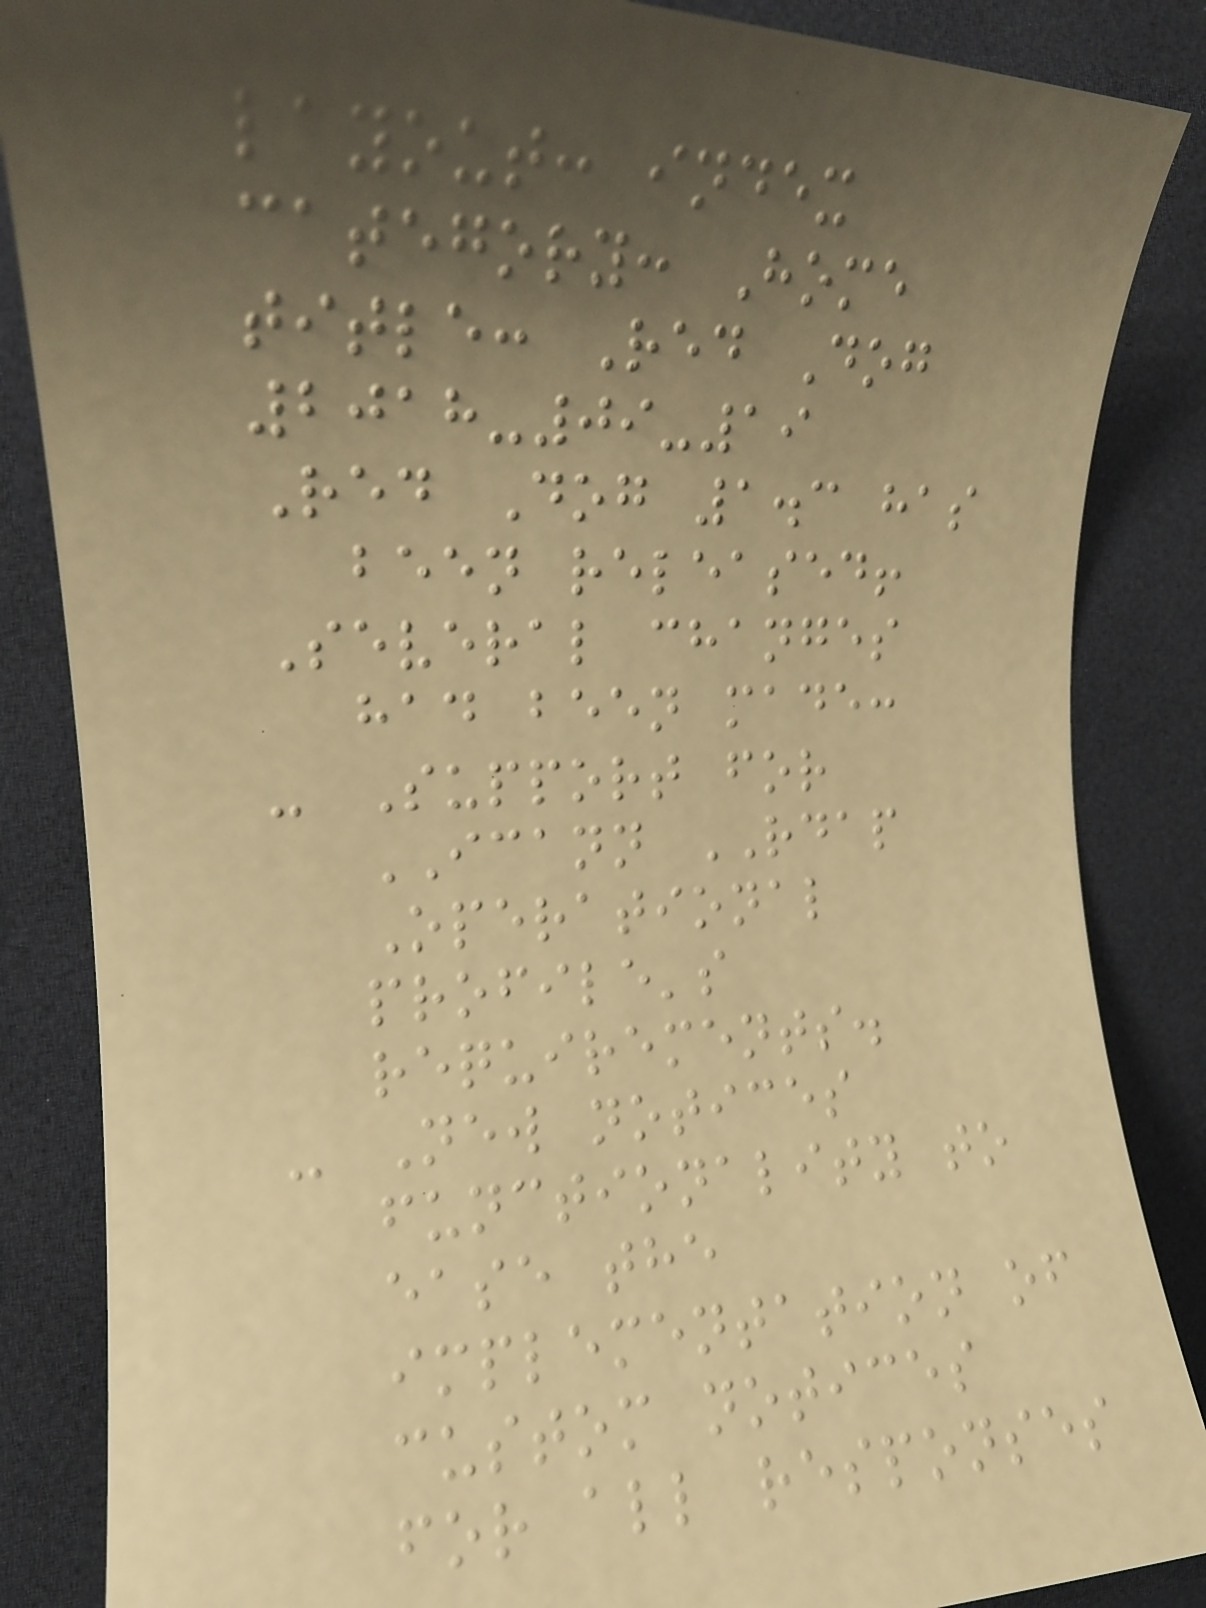layout: index
category: Home
title: Red Dog
2018-09-19
Red Dog 1.3 has
been released!
Several changes
had been made:
- Support for
ICANN RDAP
Operational
profile's
requirements.
- New notices
functionality to
ease the
implementation of
custom notices
for all responses
